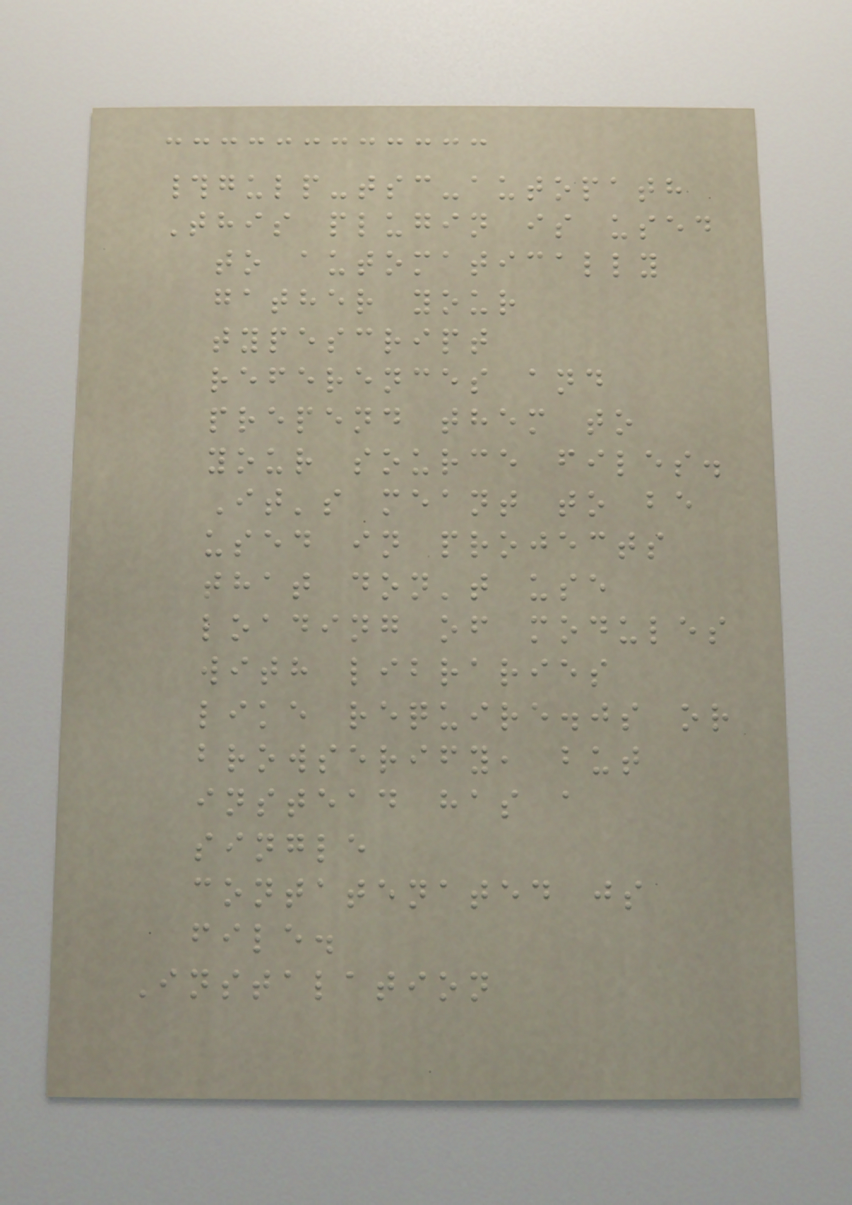#gulp-tsc-autopath
This plugin is used
to automatically
gather your
typescript
references and
prepend them to
your source files.
It's meant to be
used in projects
that don't use
loading of modules
with libraries
like require.js or
browserify, but
instead has a
single
contatenated js
file.
Instalation
